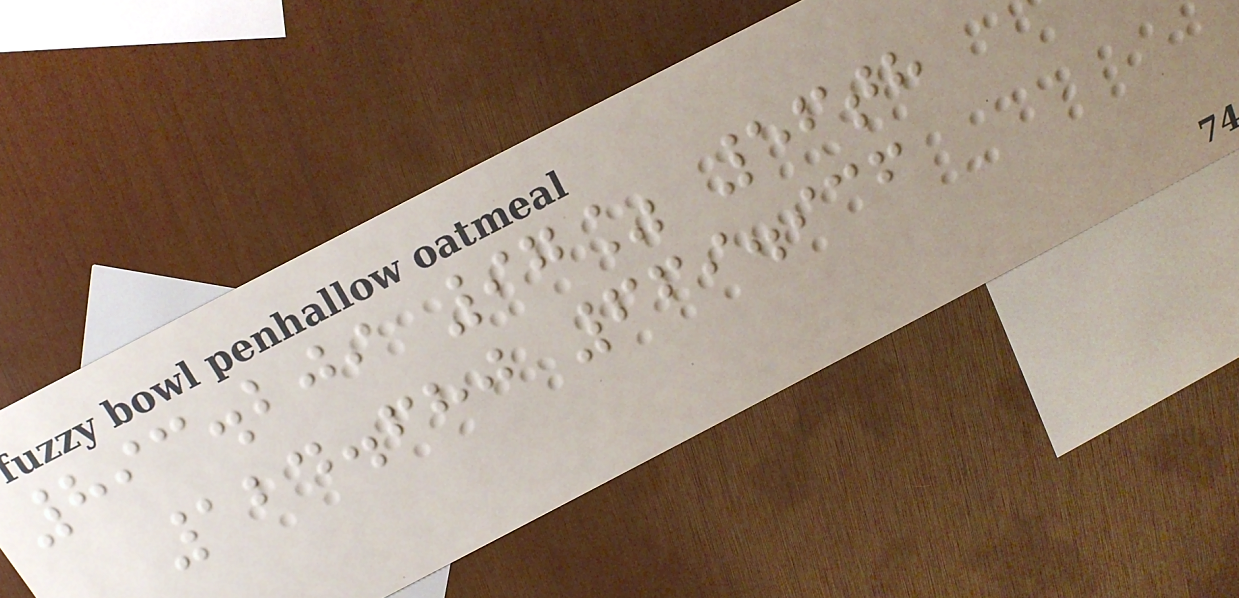893.209 97% 56th
124.680 669.936
